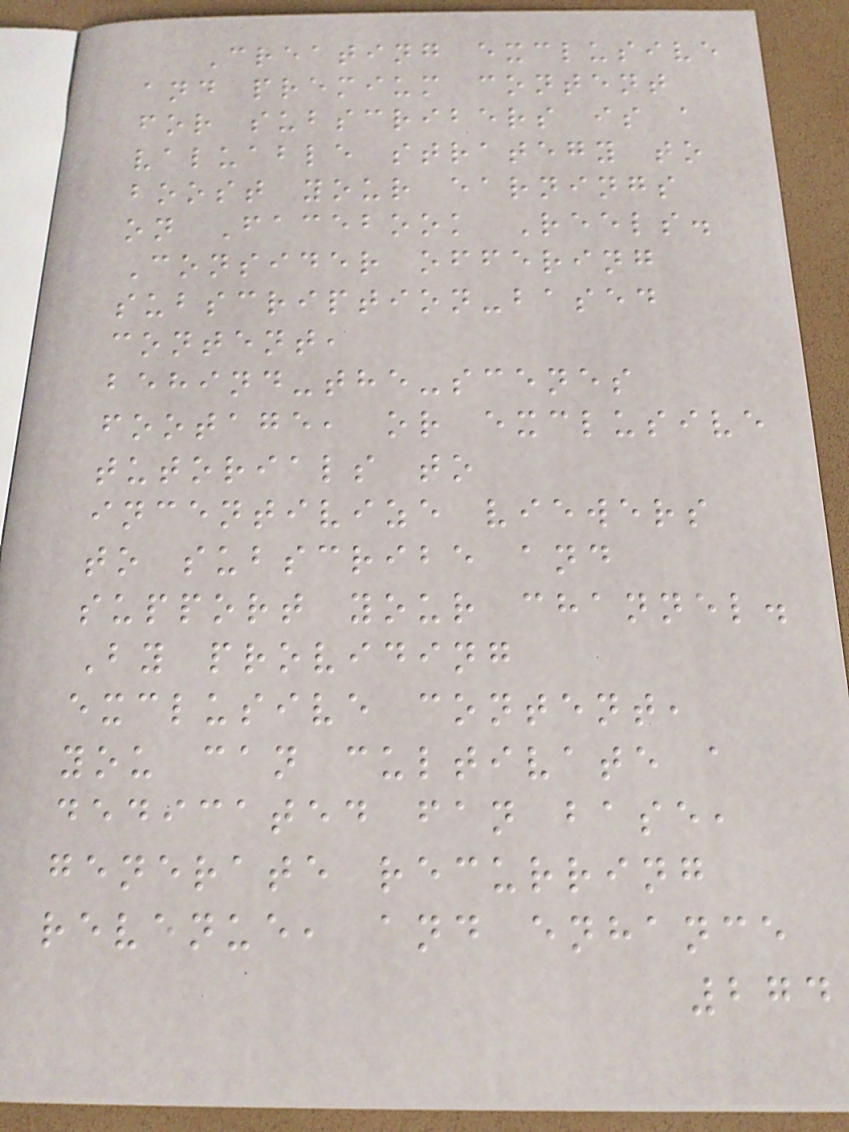Creating exclusive
and premium content
for subscribers is a
valuable strategy to
boost your earnings
on Facebook Reels.
Consider offering
subscription-based
content,
behind-the-scenes
footage, or exclusive
tutorials to
incentivize viewers
to subscribe and
support your channel.
By providing
exclusive content,
you can cultivate a
dedicated fan base,
generate recurring
revenue, and enhance
274
